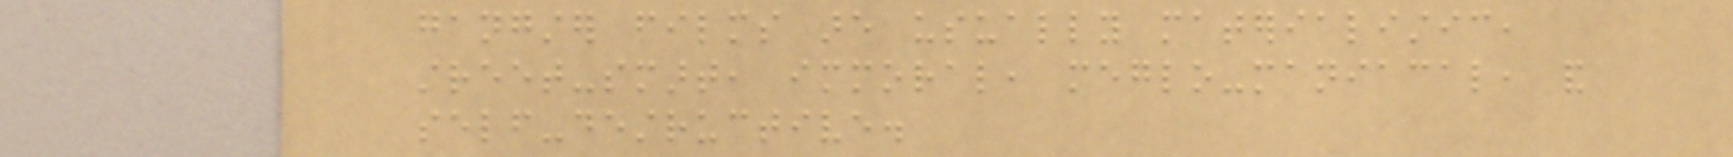gangster films are usually materialistic,
street-smart, immoral, meglo-maniacal, and
self-destructive.
